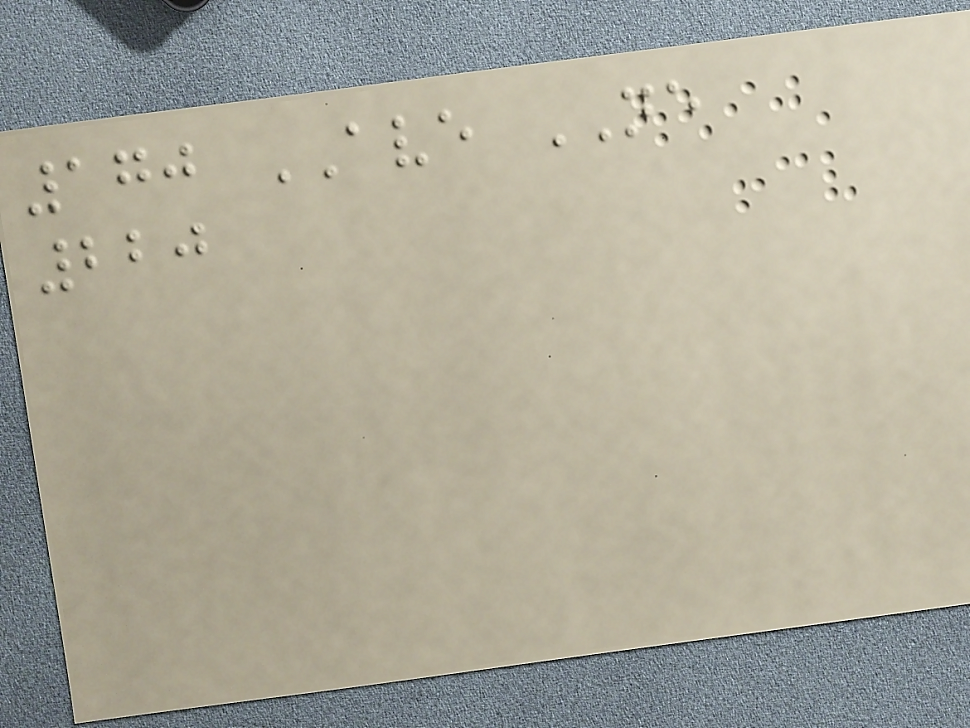170 AVE NE
220
